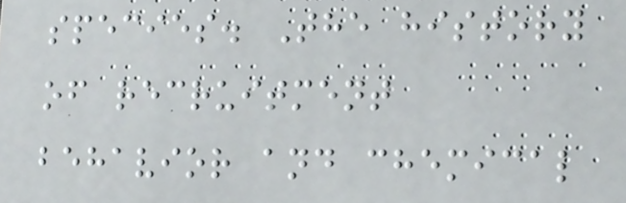species. The history
of recruitment
behavior and chemical
